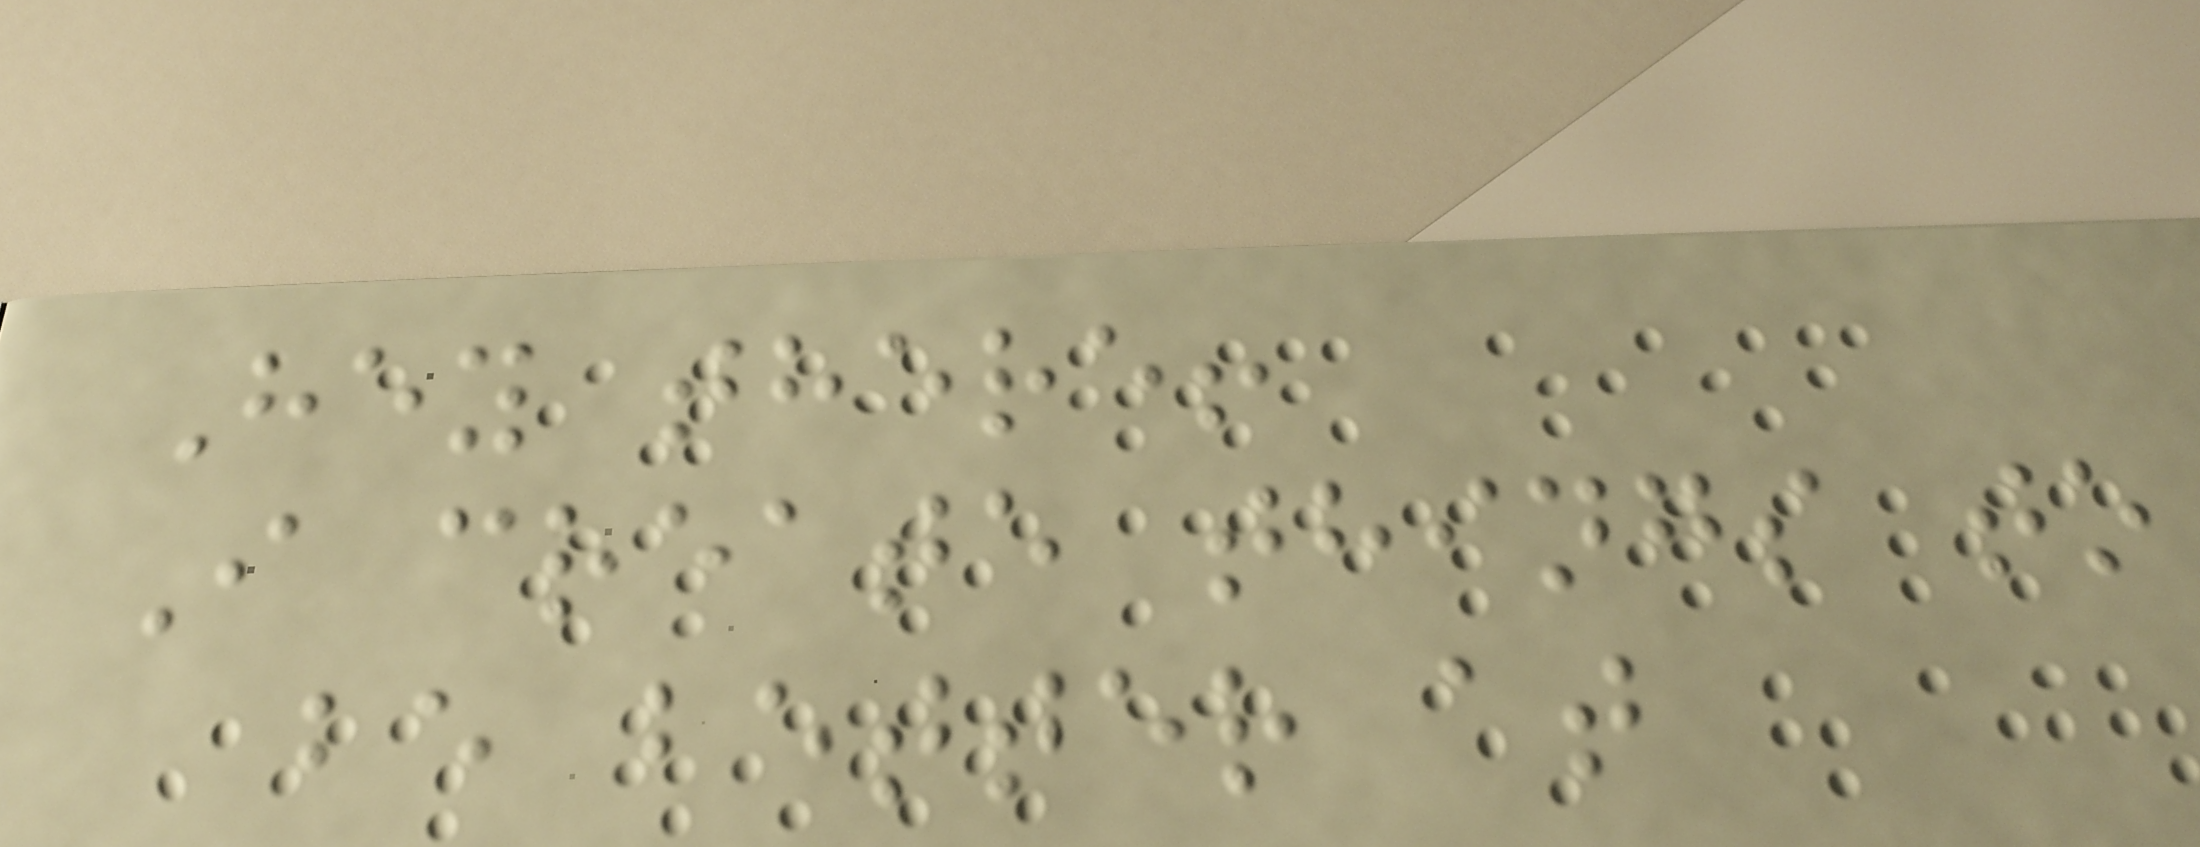Hey there!
I create things to
be better at
